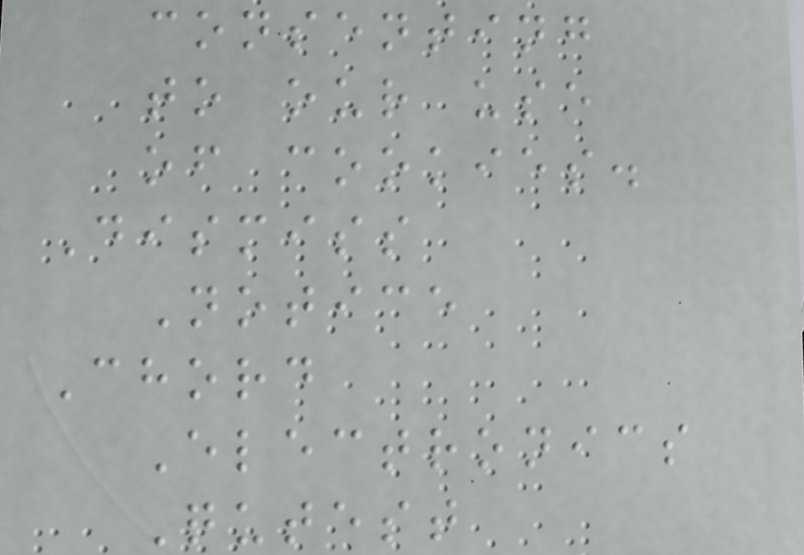consenting
to our use
of cookies.
Dismiss
Notice
Chord
Electronics
Qutest
